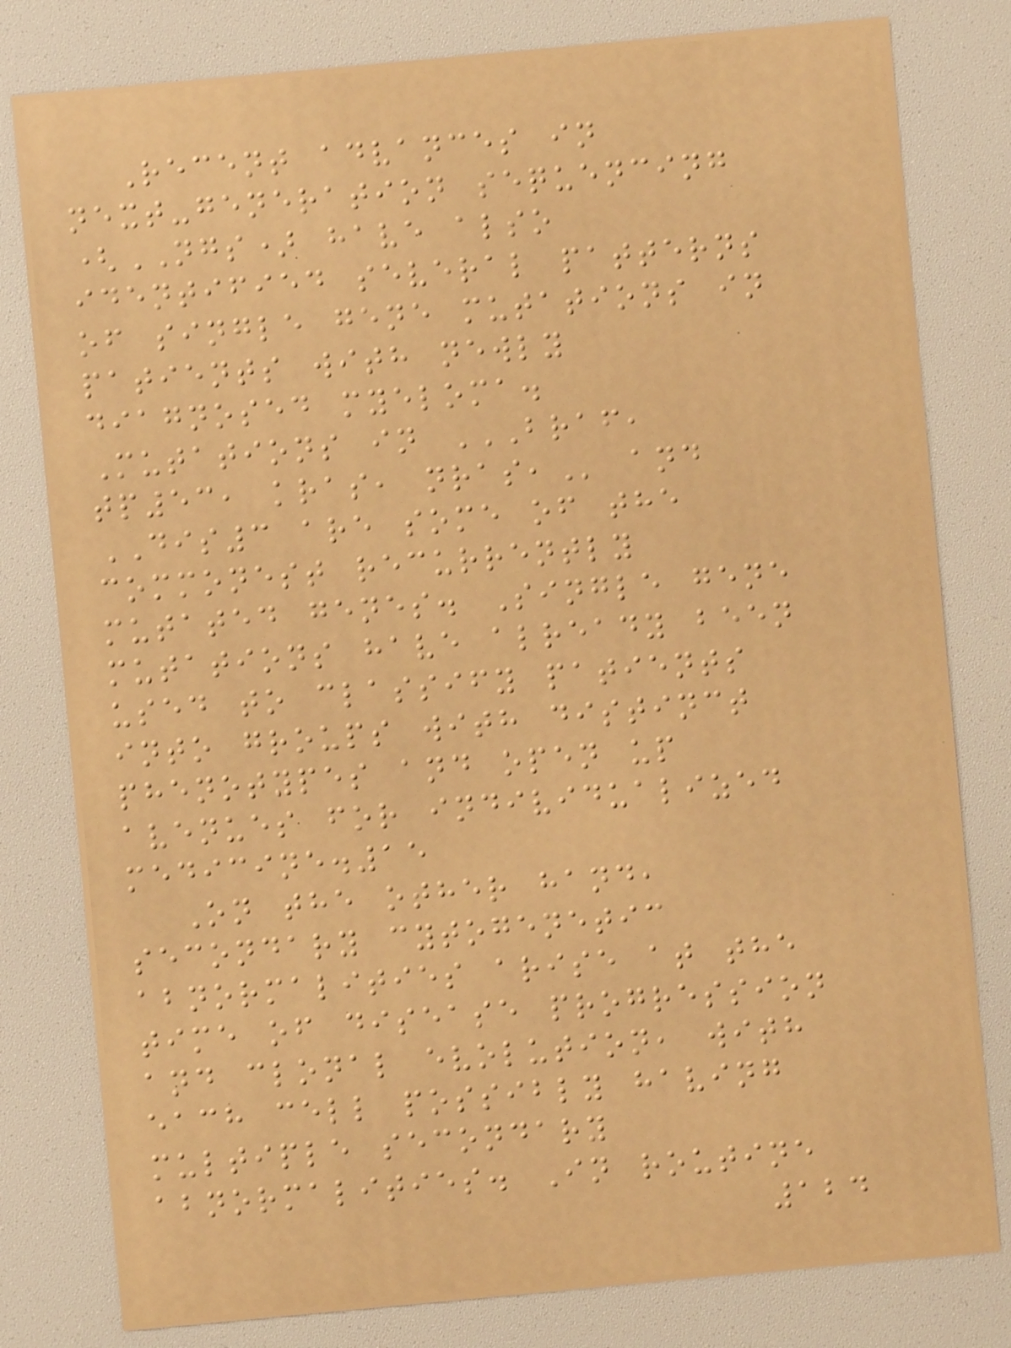Recent advances in
next-generation sequencing
(NGS) have also
identified several patterns
of single gene mutations in
patients with newly
diagnosed myeloma.
Mutations in BRAF,
TP53, KRAS, NRAS, and
DIS3 are some of the
commonest recurrently
mutated genes. Single gene
mutations have already been
used to classify patients
into groups with distinct
phenotypes and open up
avenues for individualized
medicine.15
On the other hand,
secondary cytogenetic
abnormalities arise at the
time of disease progression
and clonal evolution, with
each cell possibly having
multiple secondary
abnormalities. In routine
124
